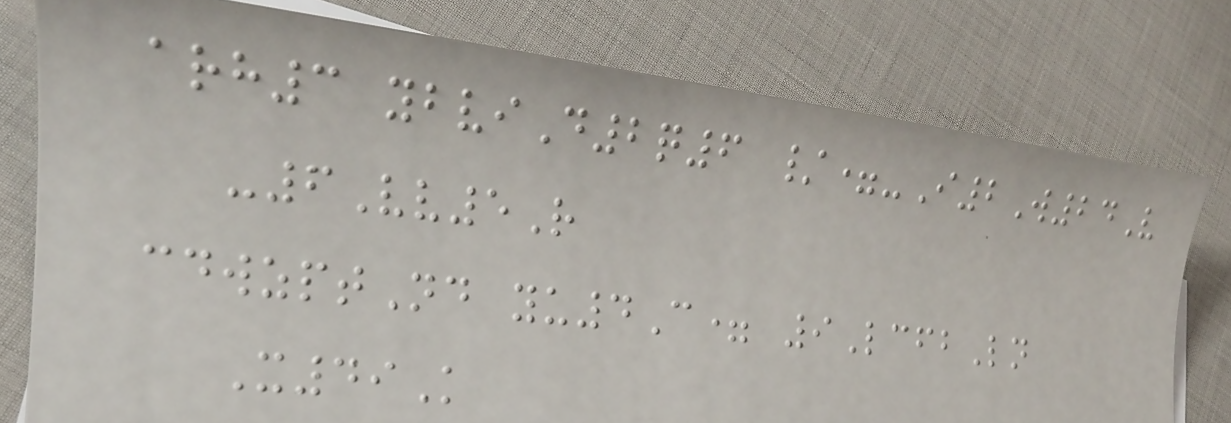arh3 ybviD2q6 /=-I2W24V
-6Vv5R
cdwzptNd yu4C= 9LcfbLn
X49K
